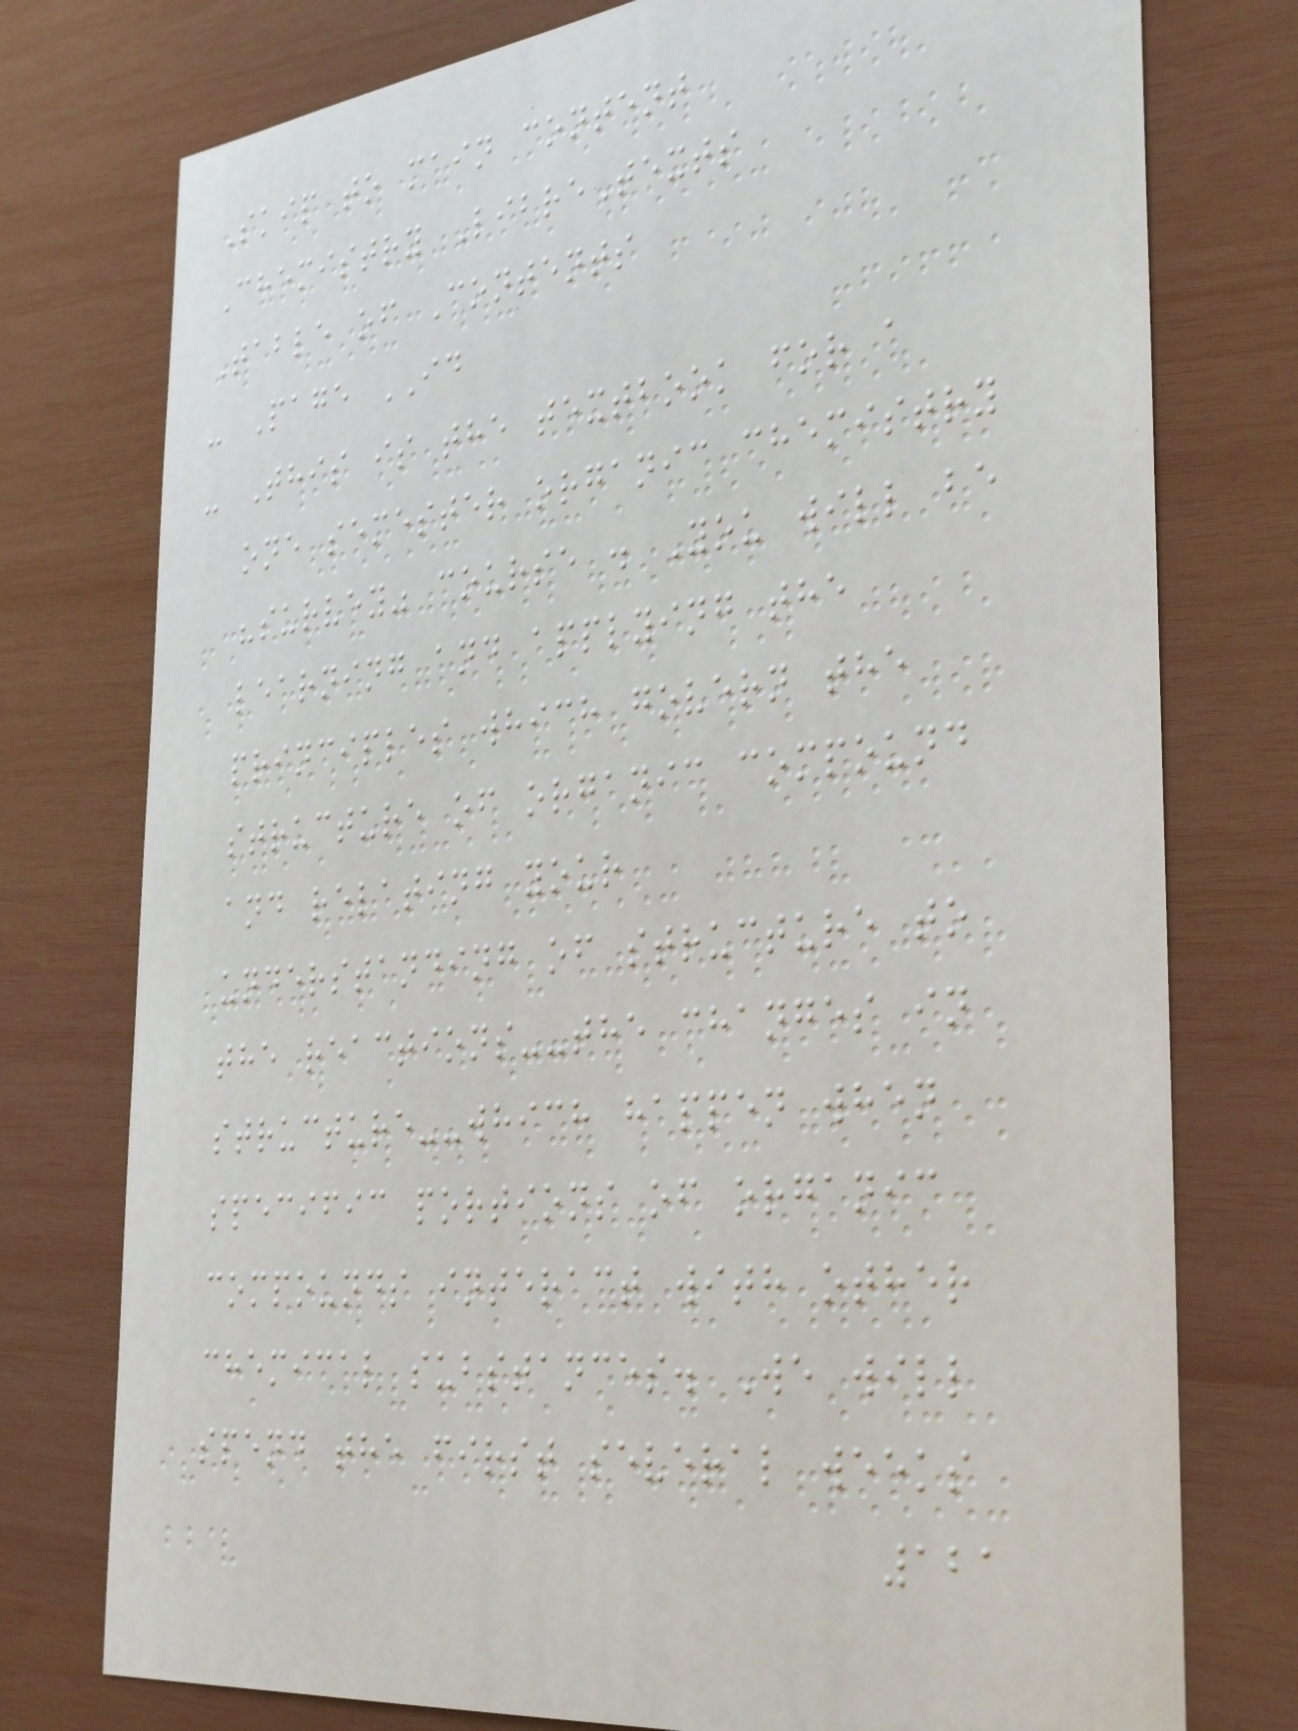Skip to main content
Chemistry LibreTexts
Table of Contents
- Page ID
- This is the textbook for a
one semester organic chemistry
"survey" course . You will be
learning and applying the
principles which govern the
structure of organic compound
and relating your
understanding of structure to
the reactions--the changes in
structure--which happen when
specific portions of organic
compounds interact with other
chemical substances. We will
spend the first several weeks
121
